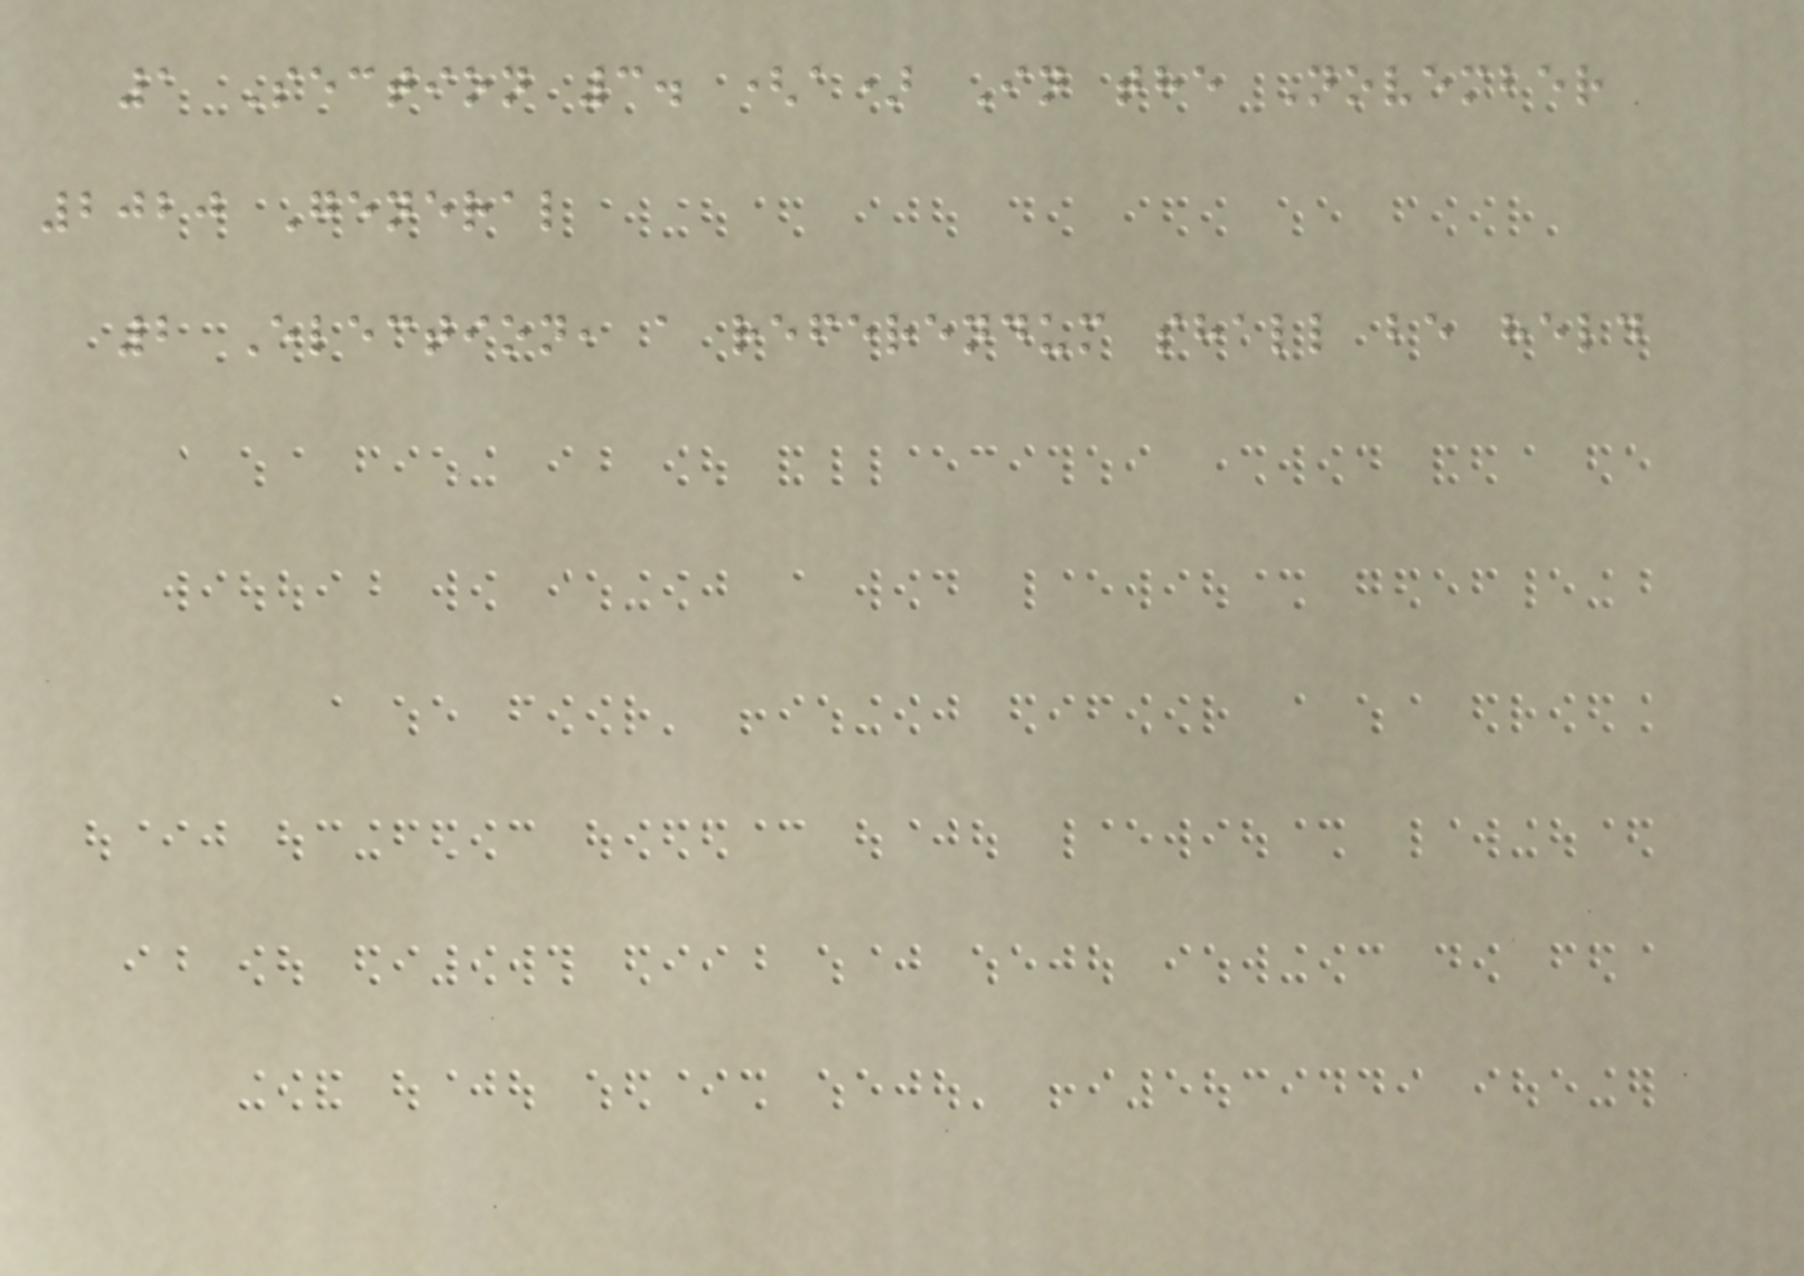1 Section 3. (a) In the November
2020 General
2 Election, a referendum shall be held
